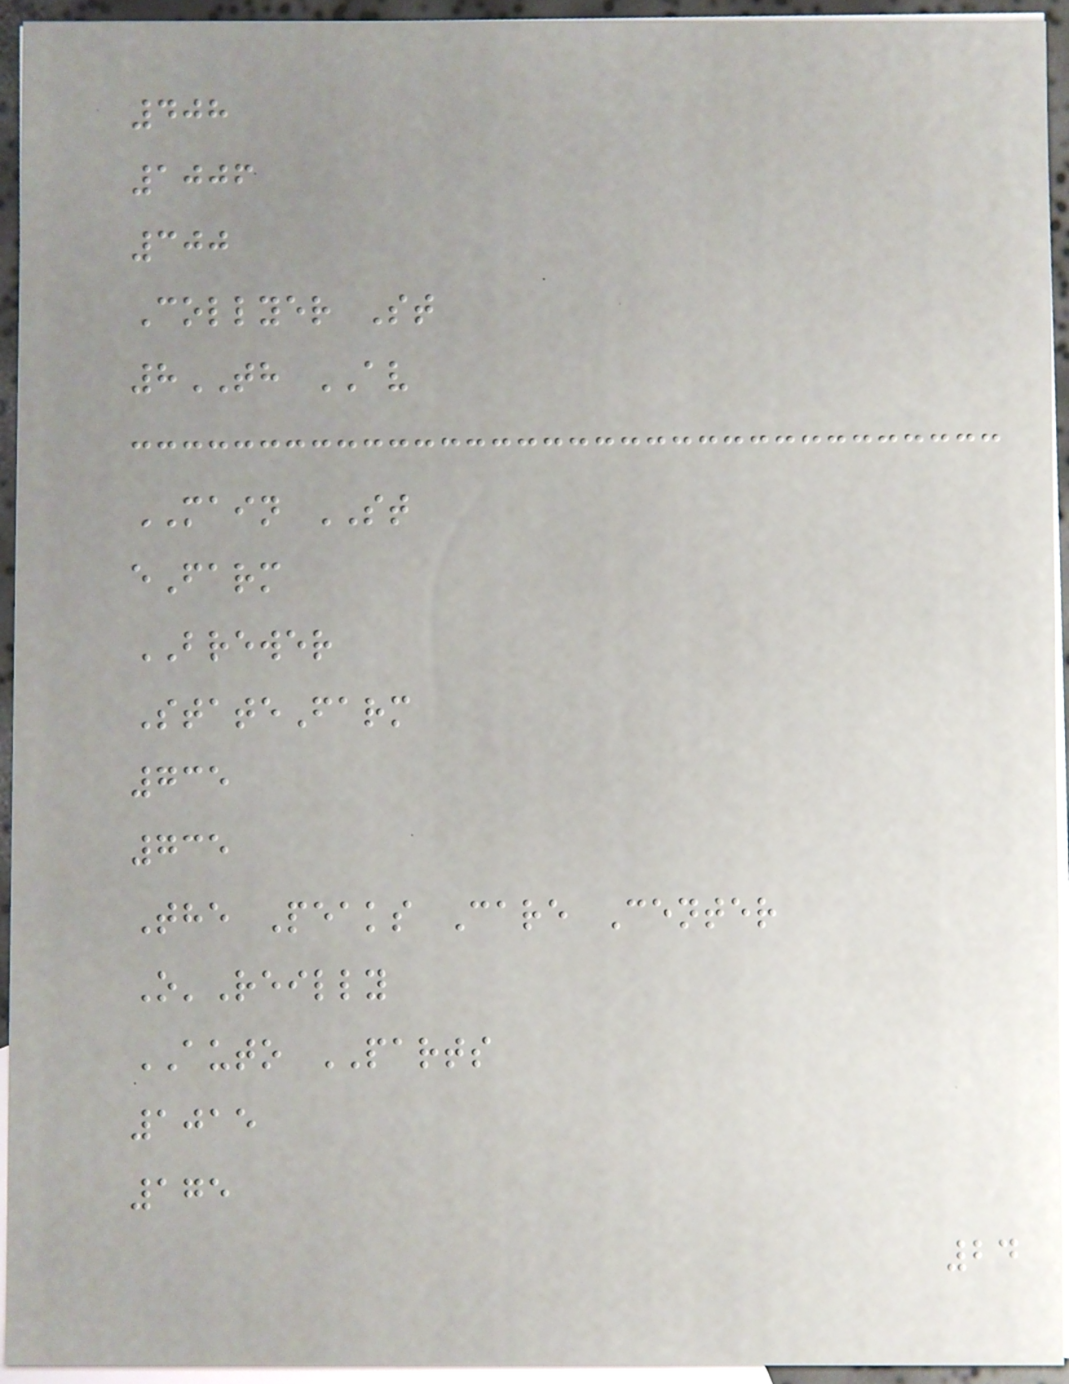408
1006
300
Collyer St
8TH AV
MAIN ST
eFarm
BREWER
StateFarm
735
735
The Peaks Care Center
O'Reilly
AUTO PARTS
1015
175
24
